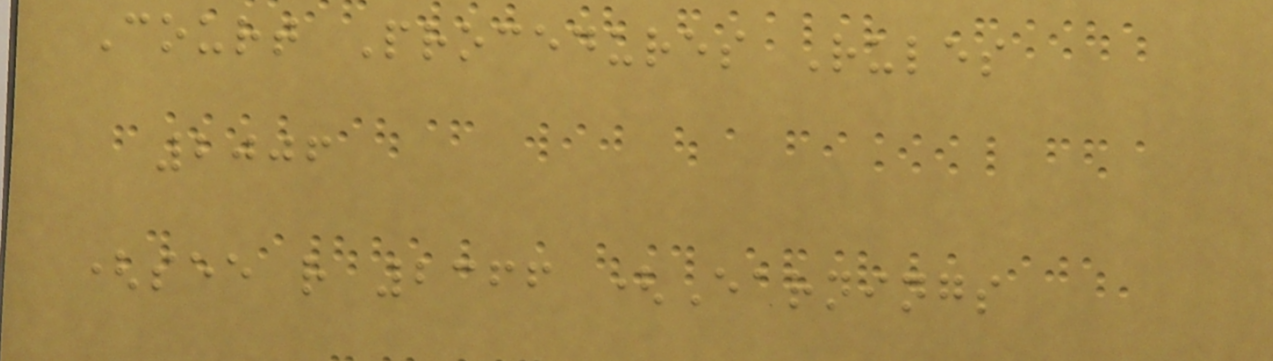Court Procedures Rules
2006
(see r 2366 (Earnings
